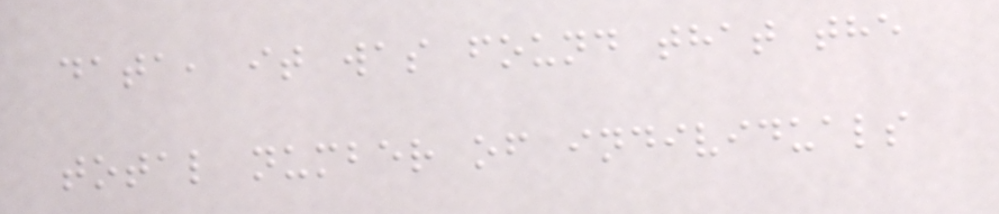data, it was found that the
total number of individuals
